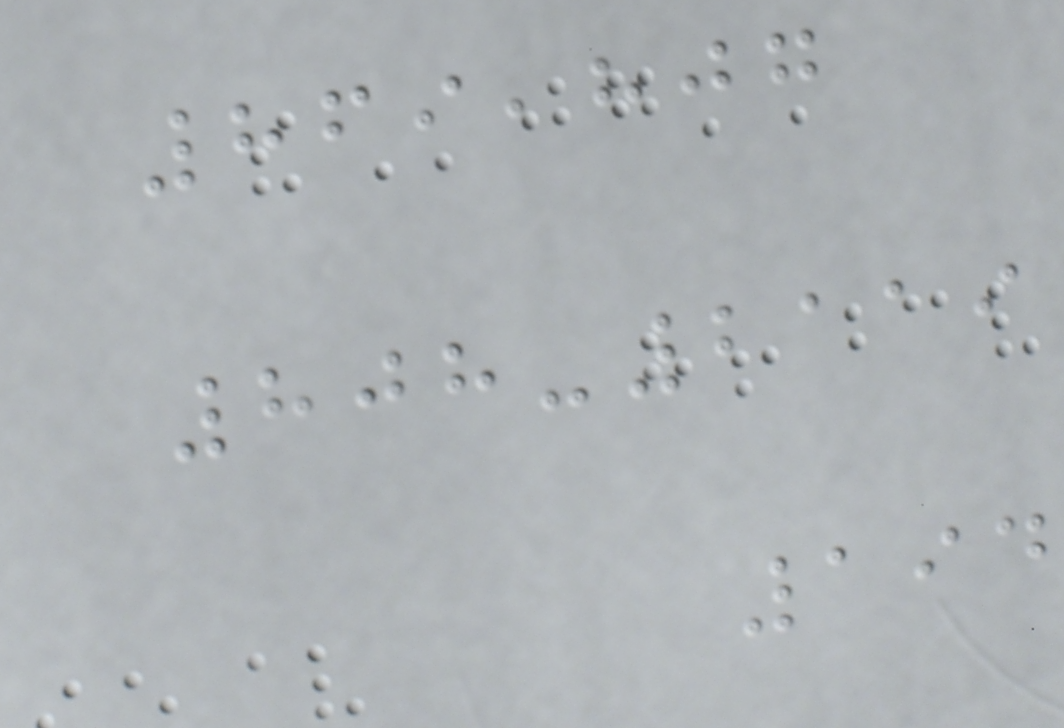869,807
808-2119
194
